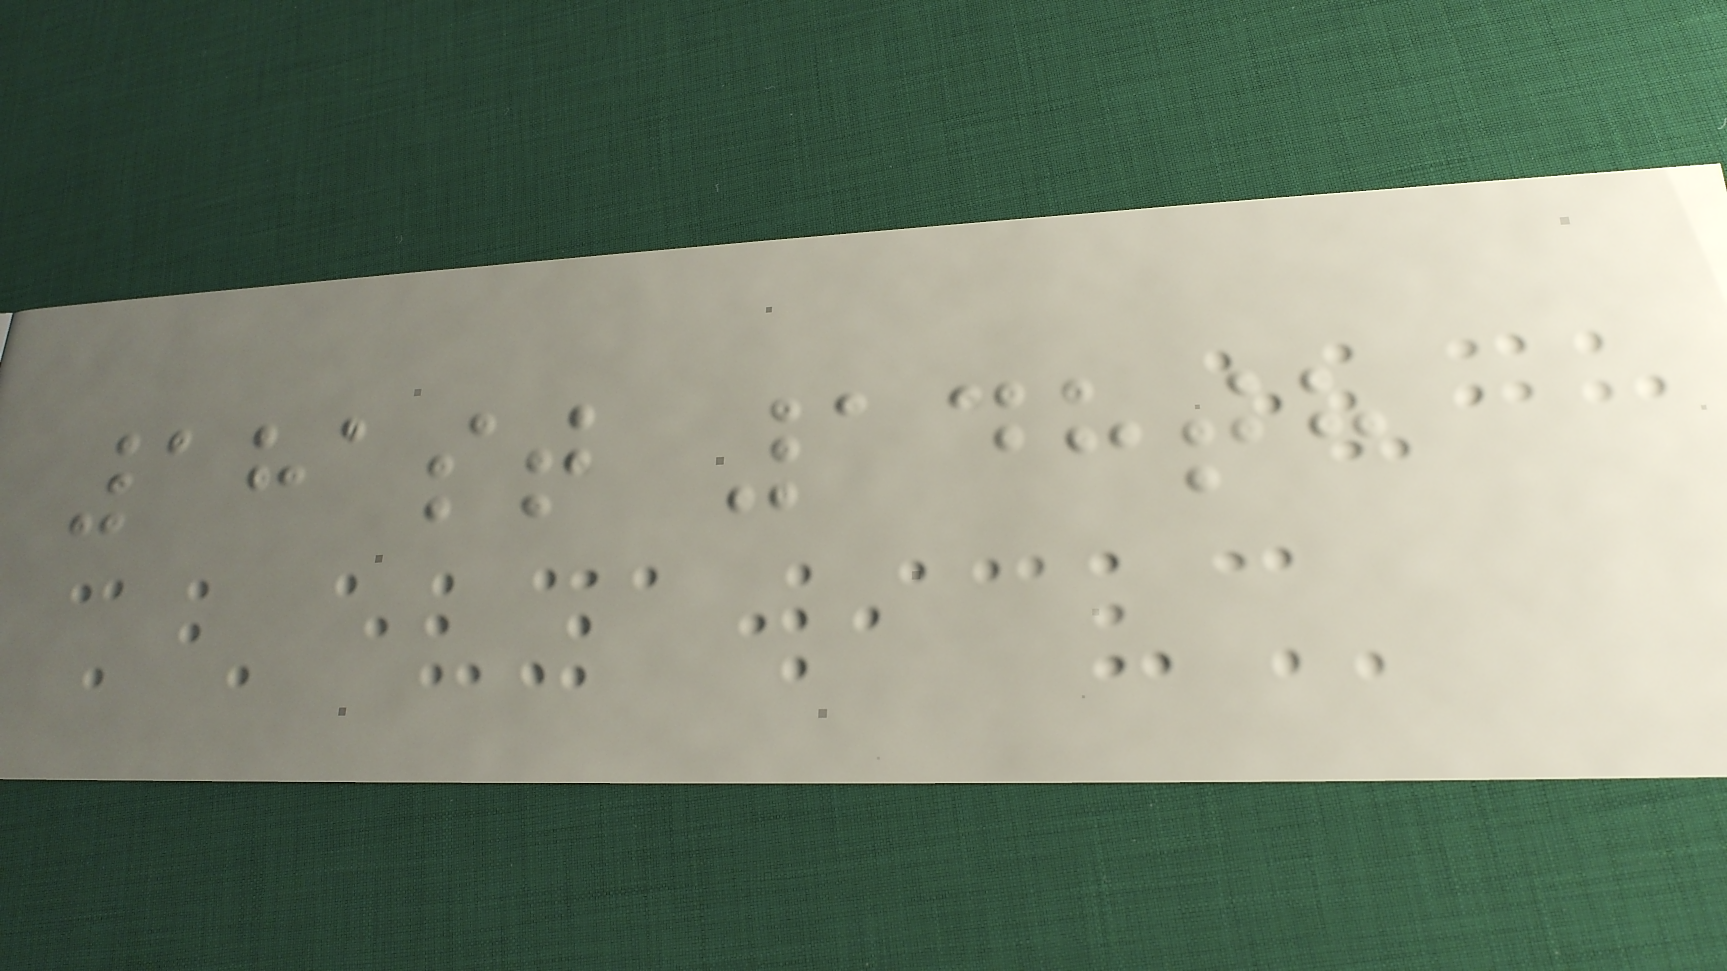181st 148th
